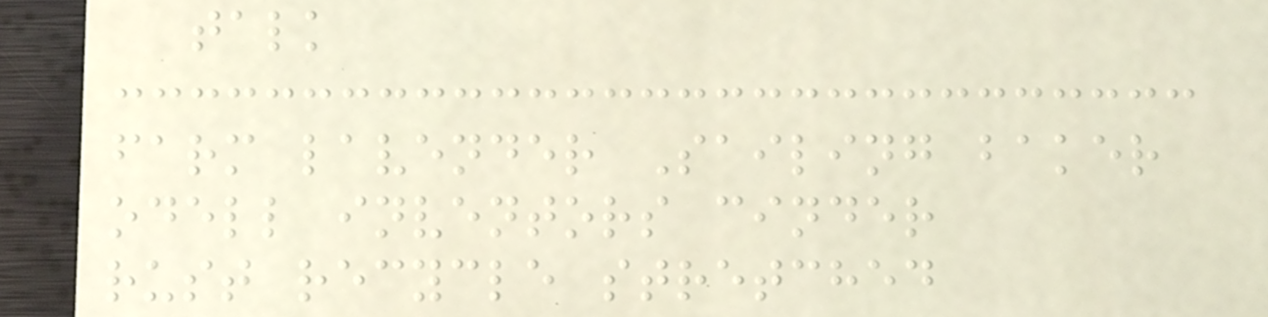talk
farm lavender Sailing baker
odell inventors cinder
rust recycle stretched
